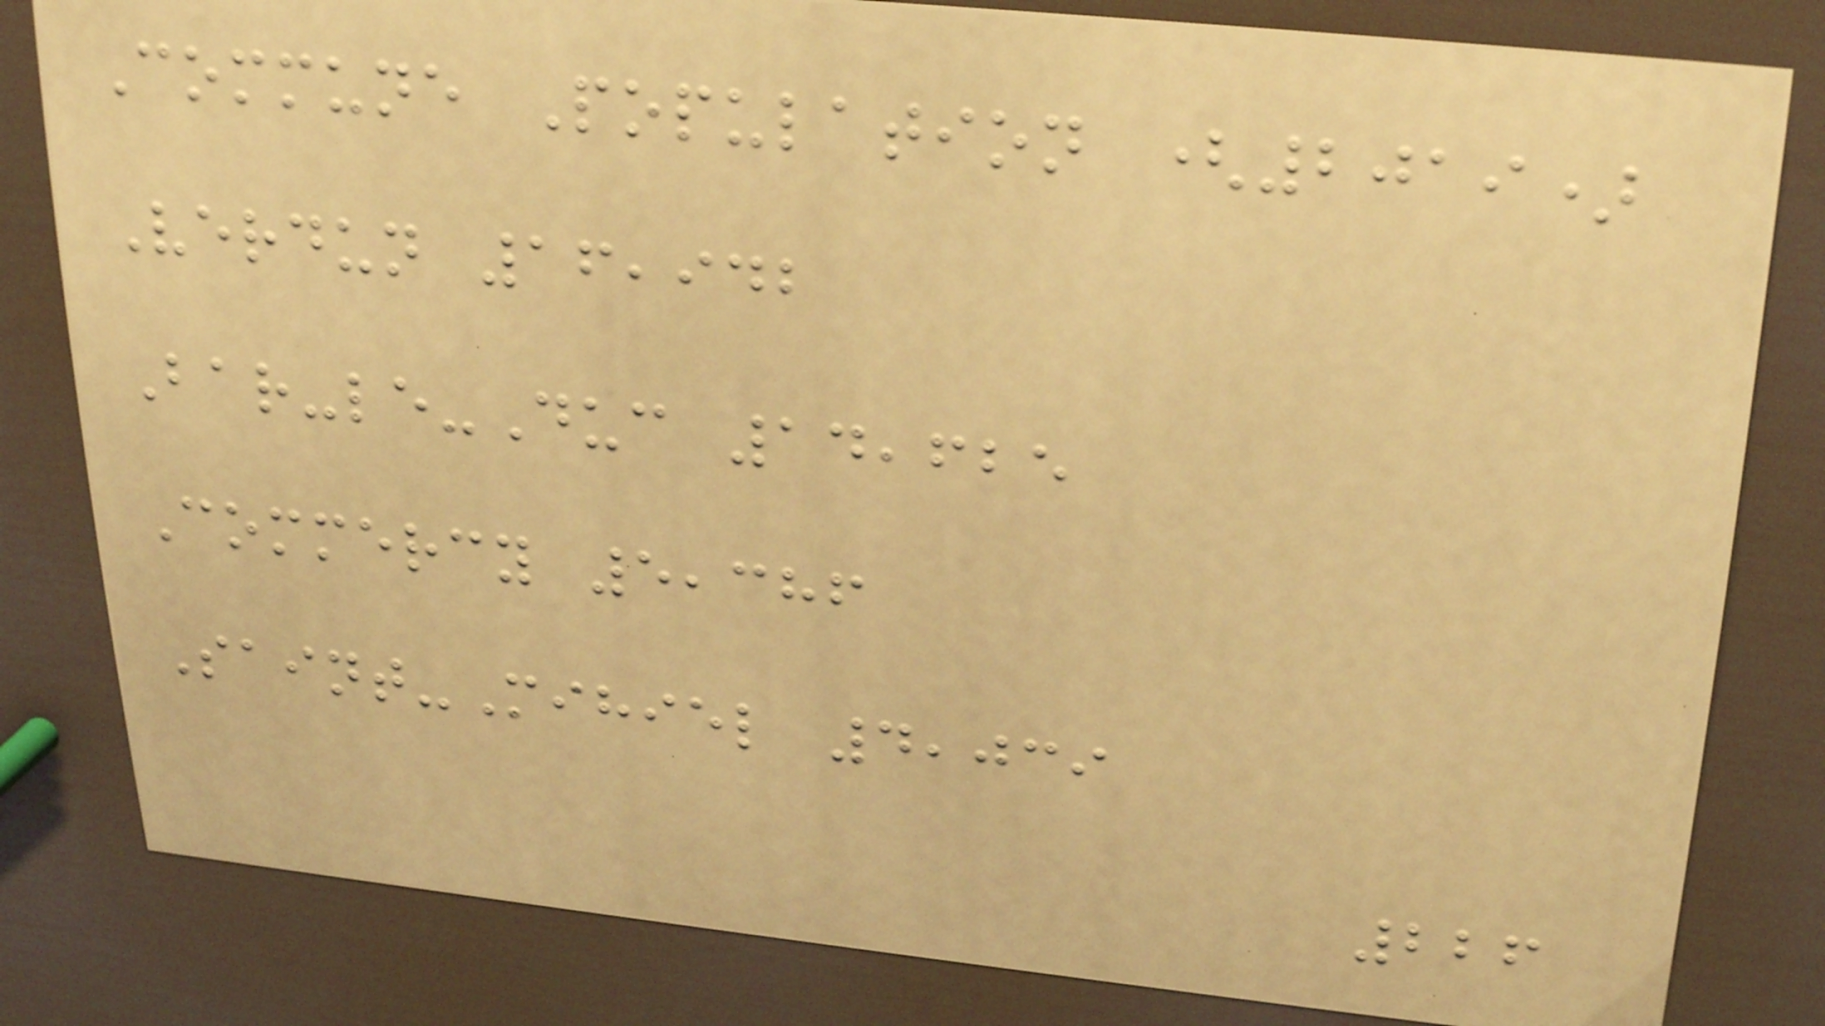Commune Population (2019)
Verdun 16,942
Bar-le-Duc 14,625
Commercy 5,386
Saint-Mihiel 4,039
226
